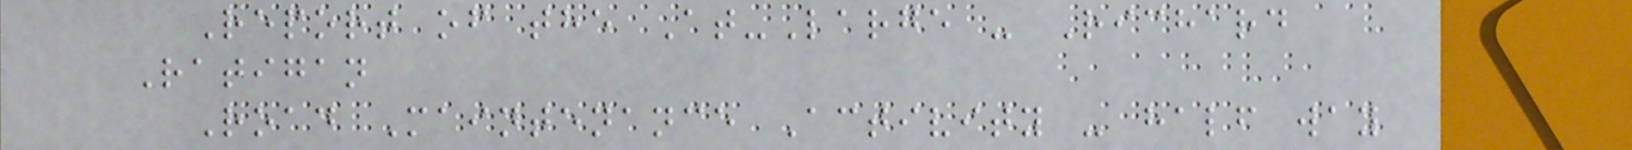Report of the At-Large - Richard
Ratigan
Road Maintenance Activity - half way
